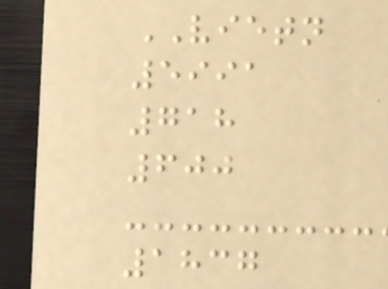VIETN
5991
718
600
1837
